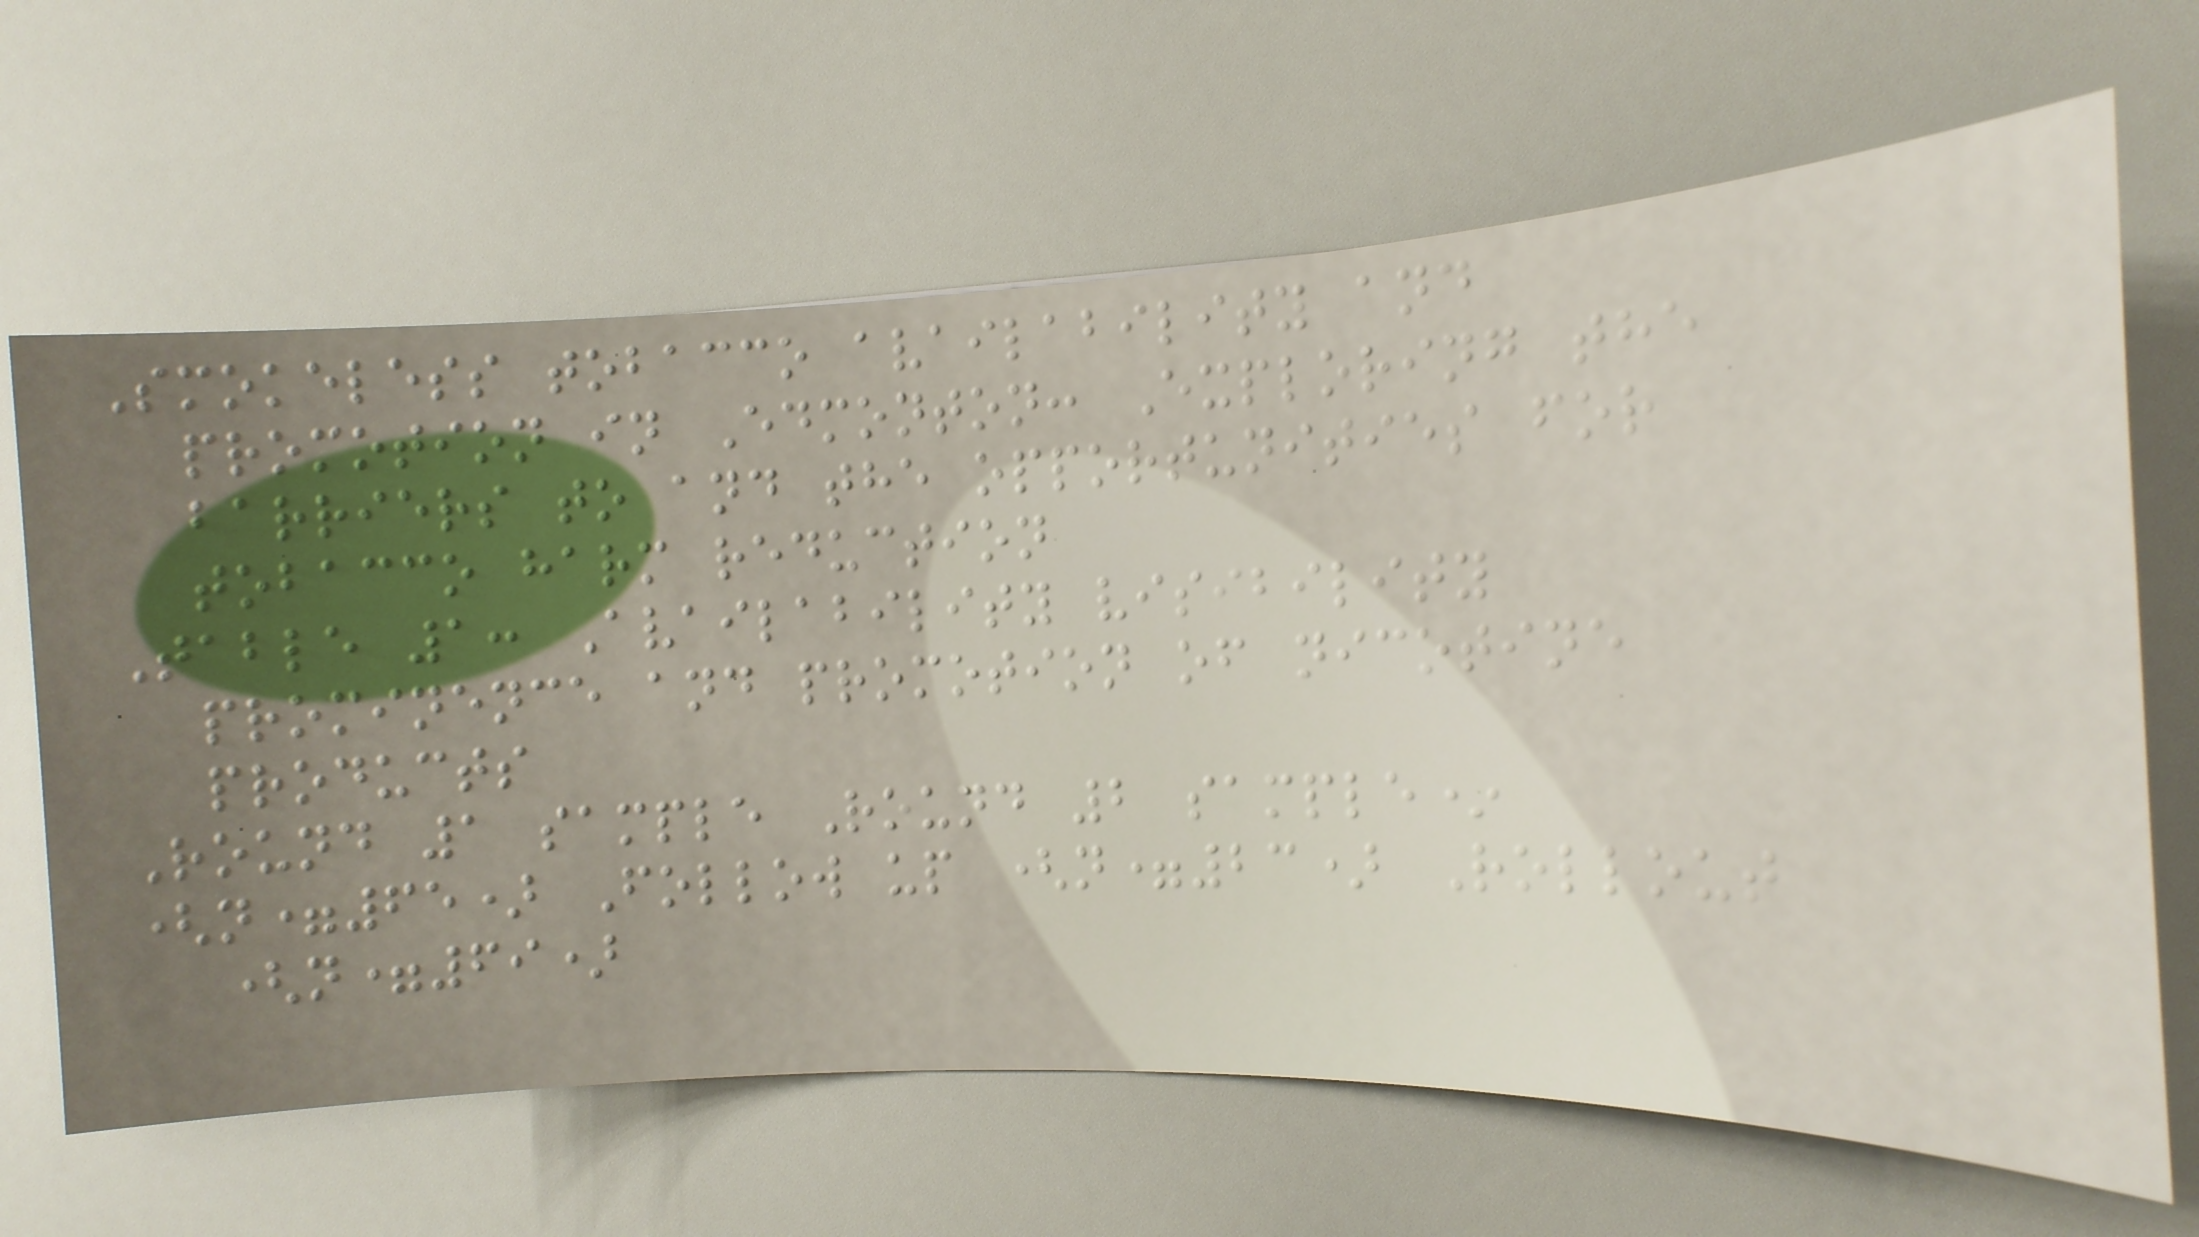Smokeless tobacco availability and
promotion in Edmonton: Exploring the
barriers to and the opportunities for
tobacco harm reduction
Table 1: Availability visibility
prominence and promotion of nicotine
products
Round 1 sample Round 2 sample*
(n=65) Follow up (n=23) Rollout
(n=69)
